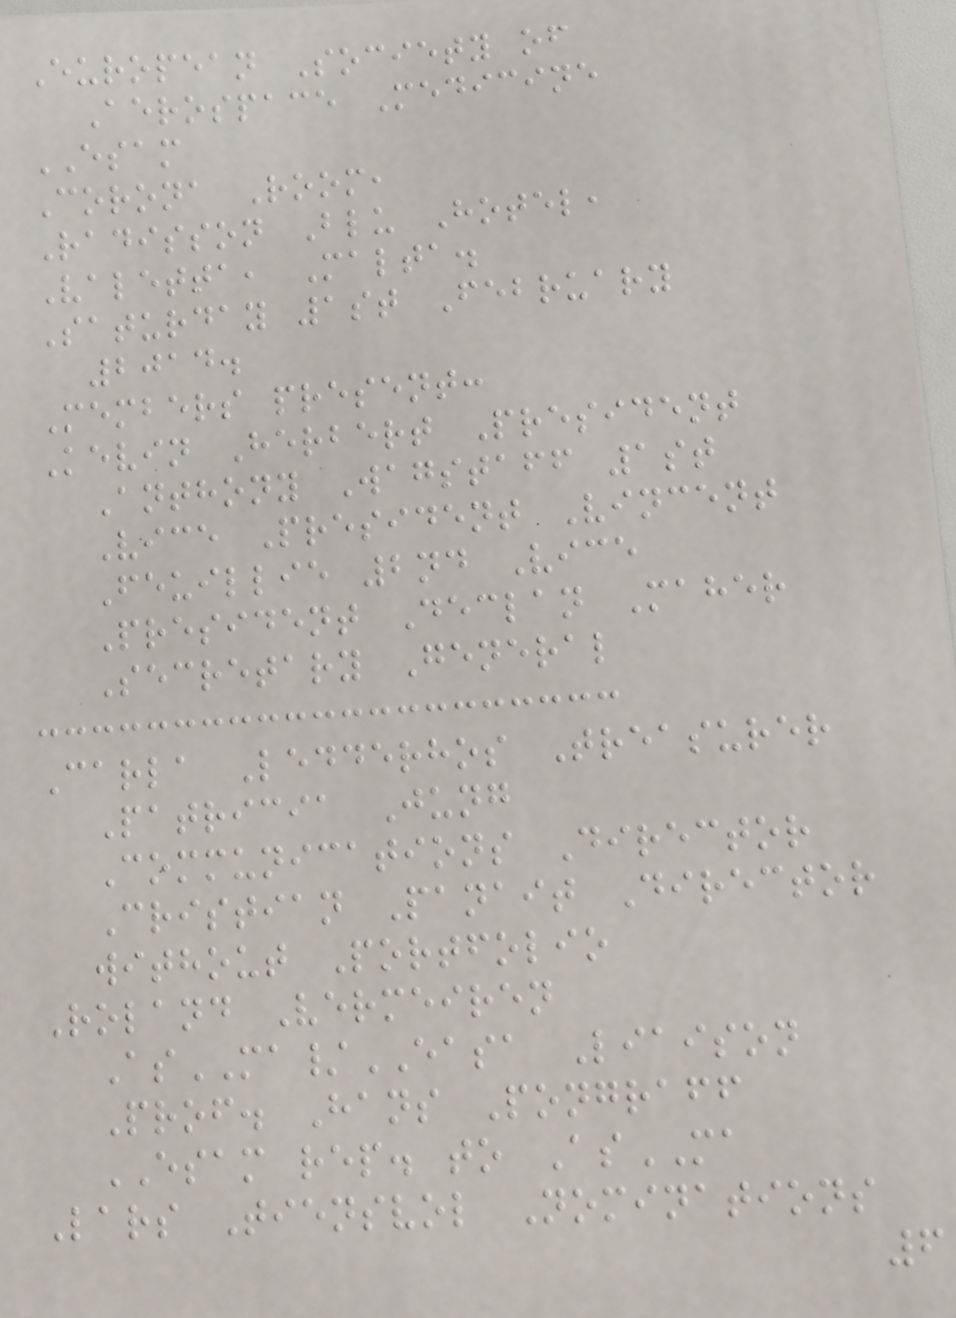European Society of
Aerospace Medicine
ESAM
Corona Room,
Radisson Blu Hotel,
Valetta, Malta.
Saturday 1st February
2014.
Members present:
Kevin Herbert President
Anthony Wagstaff 1st
Vice President Vincent
Feuillie 2nd Vice
President Declan Maher
Secretary General
Carla Ledderhos Treasurer
Patricia Jung
Communications Director
Cristian Panait Director
without Portfolio
Roland Vermeiren
AsMA/EASA Liaison
Prof. Hans Pongraff
ESAM rep. to AsMA
Lars Tiensvol Nominations
6
